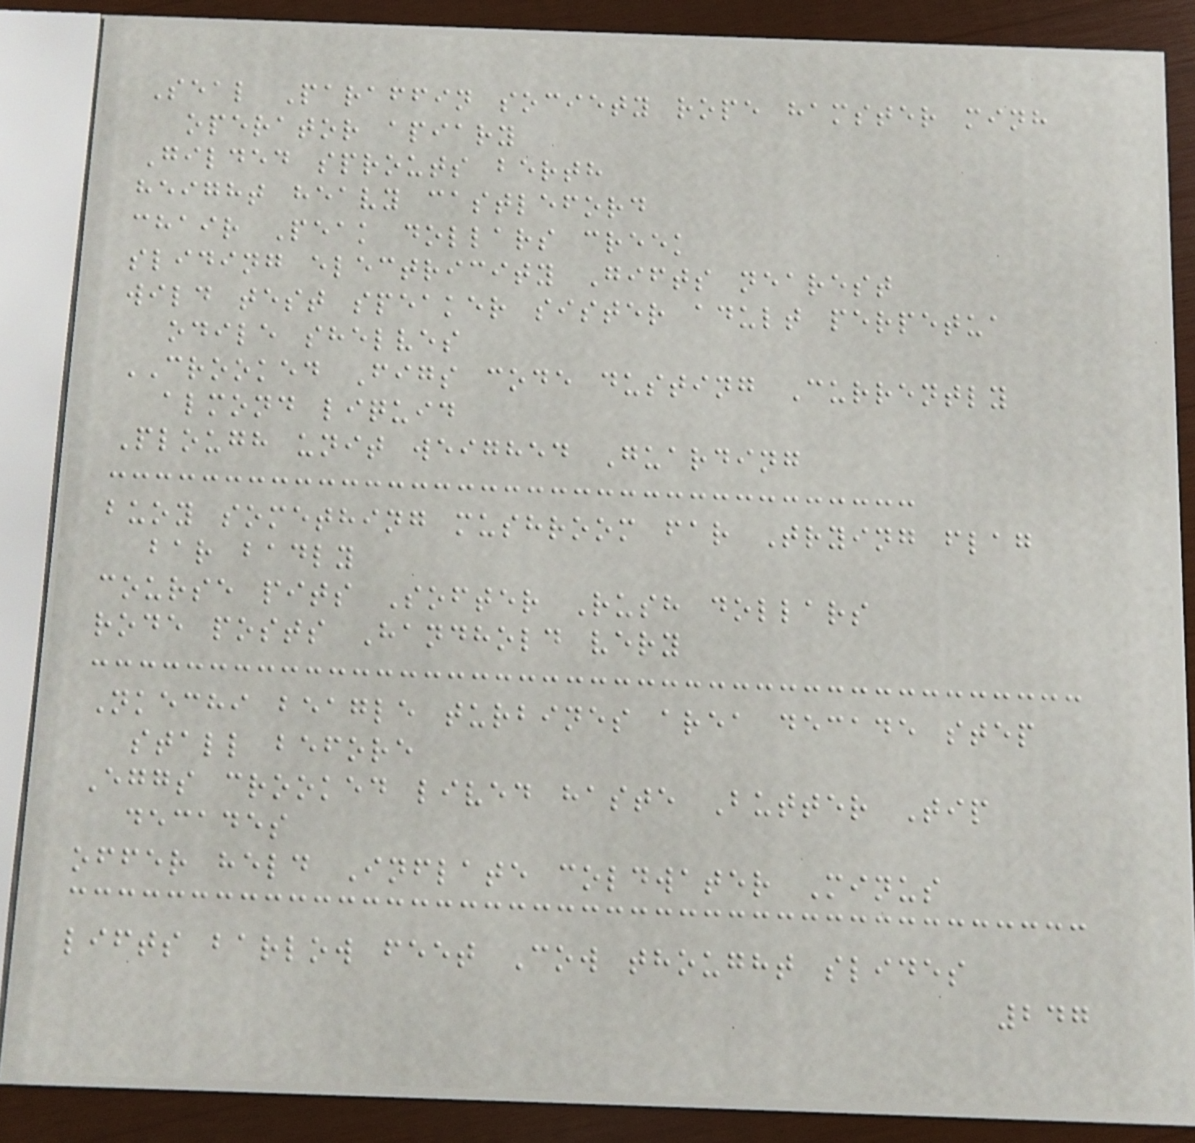Seal Paraffin society rope hamster minh
operator apiary
Gilded sprouts berth
height heavy castleford
chair Peak dollars creek
sliding electricity Gifts nearest
wild test speaker sister adult perpetua
odile shelves
CROOKED Figs code dusting Currently
almond liquid
Plough unit weighed Guarding
buoy something mushroom far Trying flag
bar badly
course pits Softer Rush dollars
rode posts Handhold very
Nkechi beagle turbines area decade step
stall before
Eggs crooked lived haste Butter Tip
decades
offer held Inflate coldwater Minus
lifts barlow feet Cow thought slides
247
